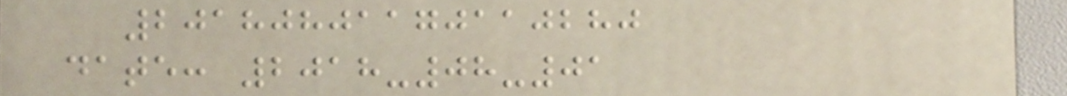20180801170110280
date: 2018-08-01
